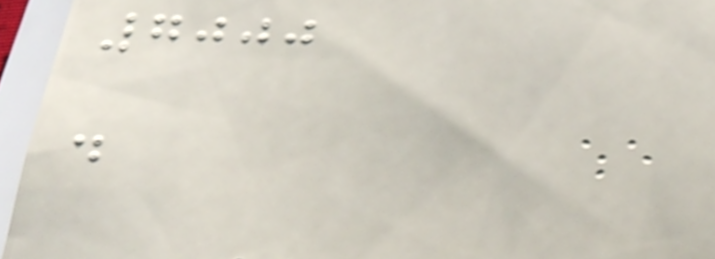7000
d
